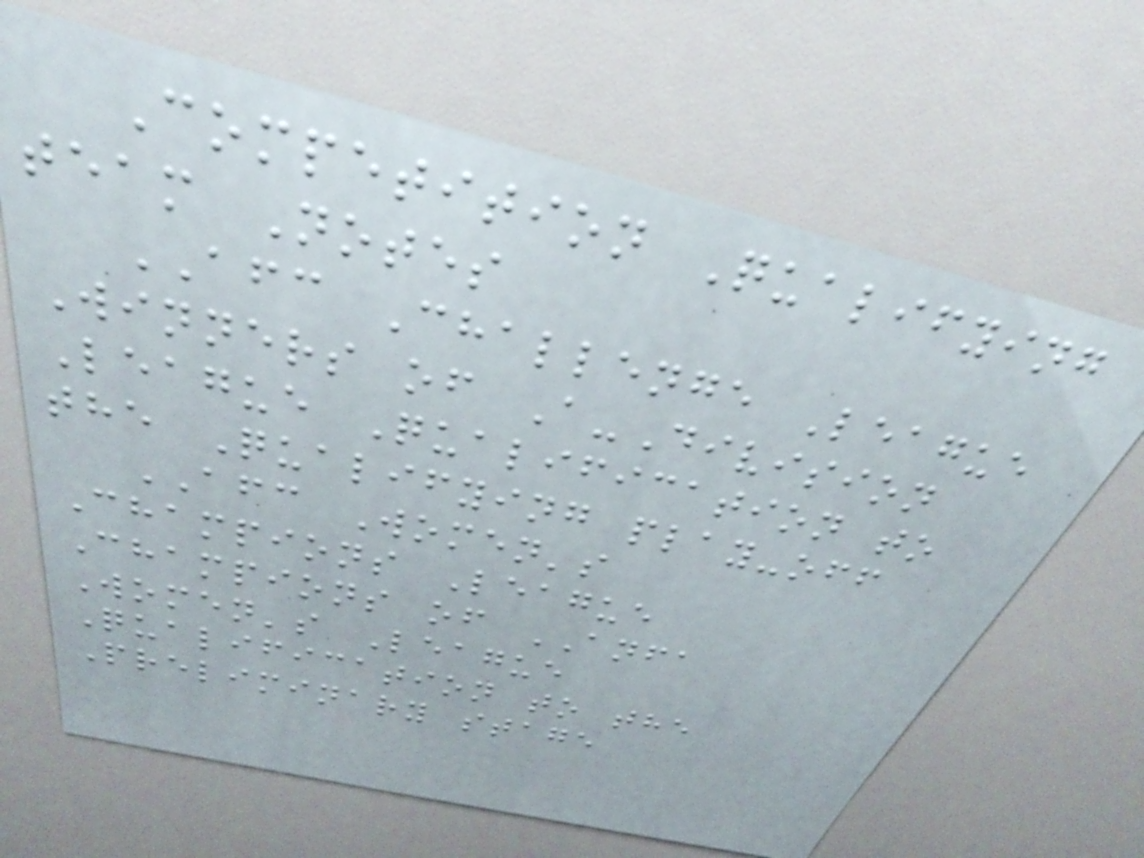Competition Qualifying
team Notes
AFC Challenge League
Winners of A-Division
League Qualification to
the Qualifying play-off
AFC Women's
Champions League
Champions of ANFA
Women's League
Qualification to the
Preliminary stage
